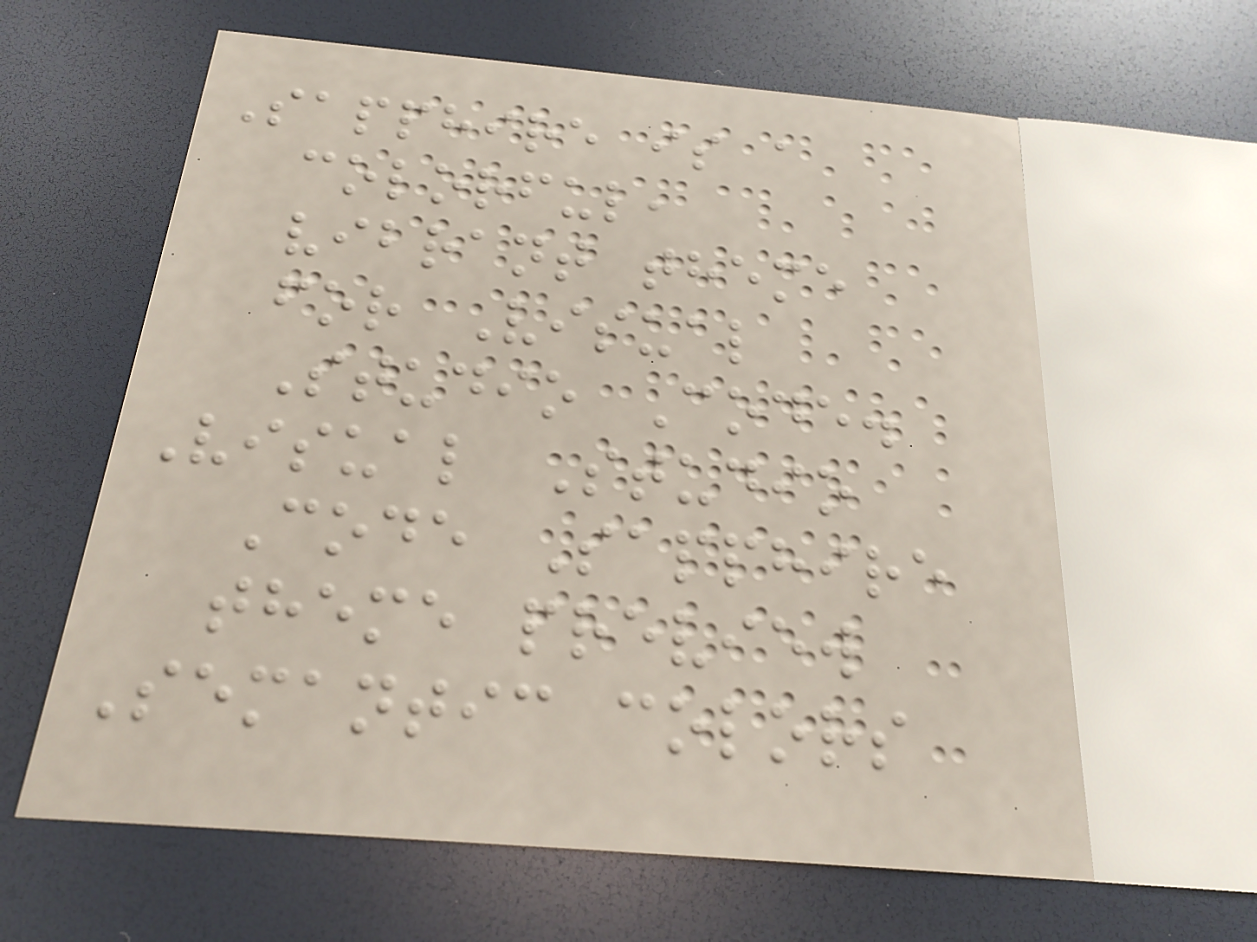Sapphire is a
colorful,
vibrant theme
for Visual
Studio Code.
Visual Studio
Code Sapphire
theme preview
Semantic colors
